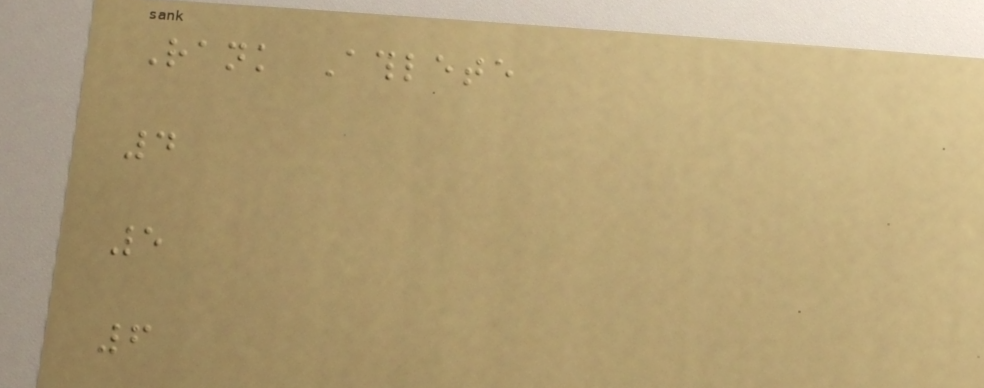Rank Athlete
4
5
6
